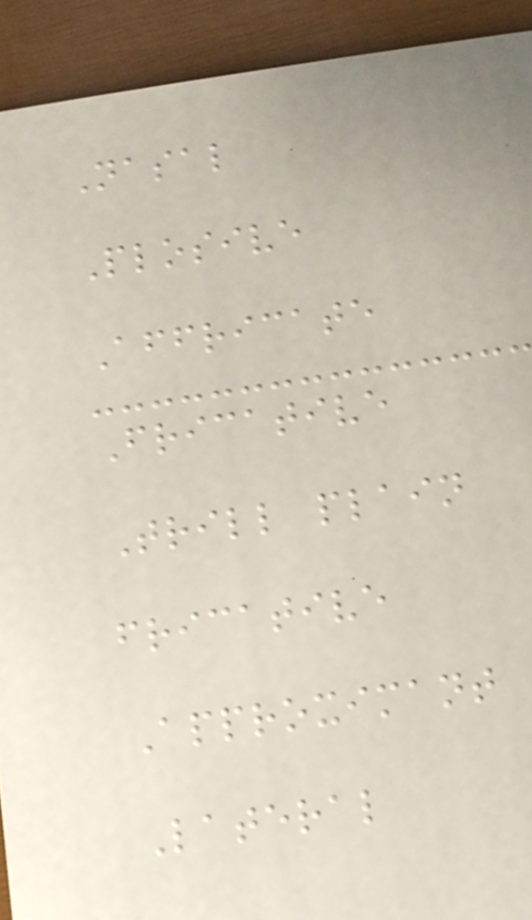Nasal
Plosive
Affricate
Fricative
Trill plain
fricative
Approximant
Lateral
